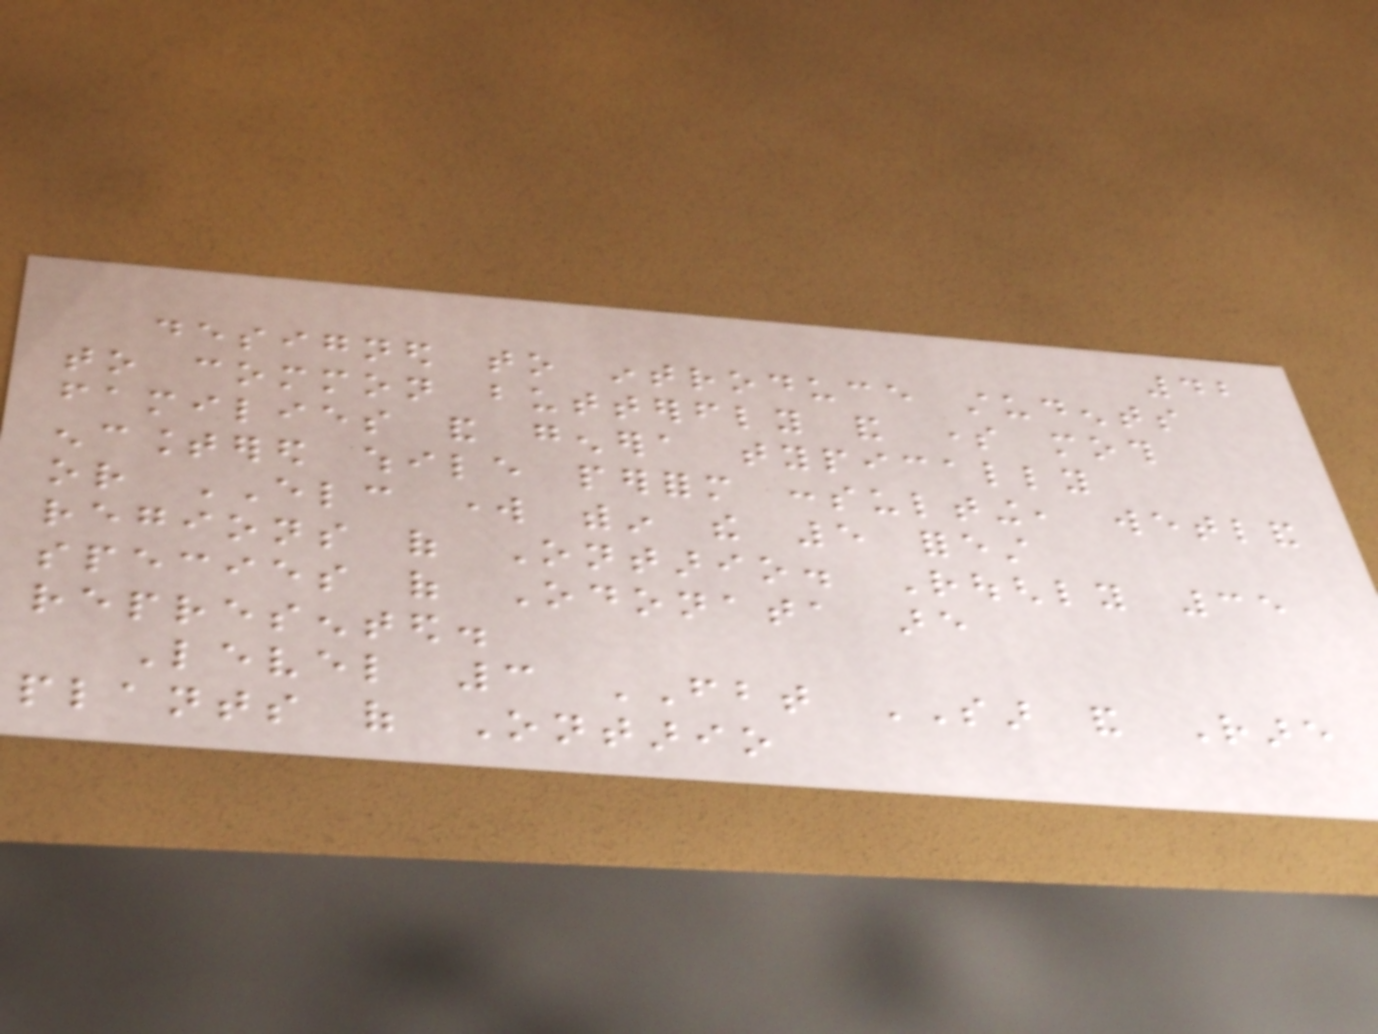42
designed to introduce students
to common butterfly and some moth
families and genera typically
encountered while perform consulting, wetland
or ELC work within the 5 forest
regions of Ontario. Roughly 35
species of Odonata are
represented.
Level 3 FBT SAR and Rare
plants of Ontario
